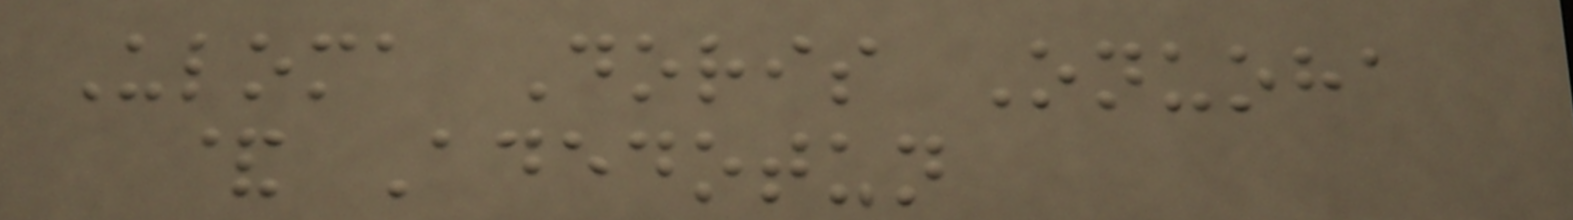Uloma Doris Onuoha
& Adedotun
